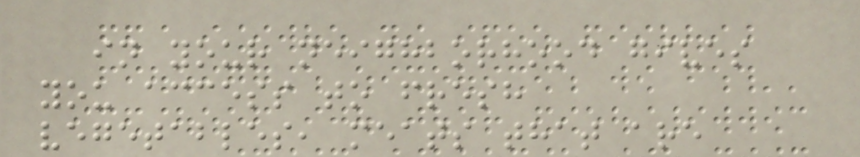in your neighborhood gives
you access to fresh
vegetables, meats that are
